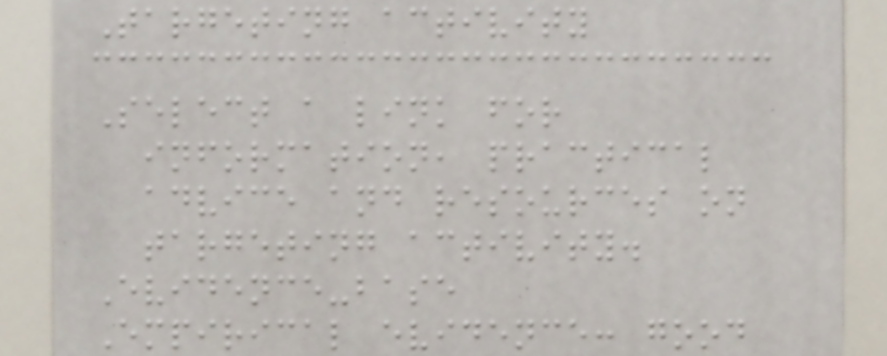Targeting activity
Select a link for
information, practical
advice and resources on
targeting activity.
Evidence-base
Empirical evidence: good
